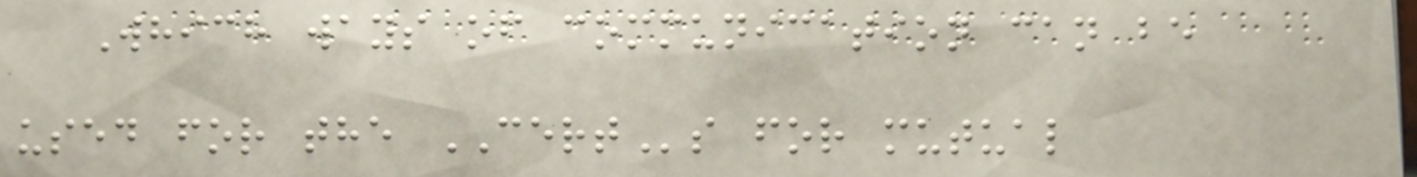Which ways of communication can be
used for the CERTs for mutual
